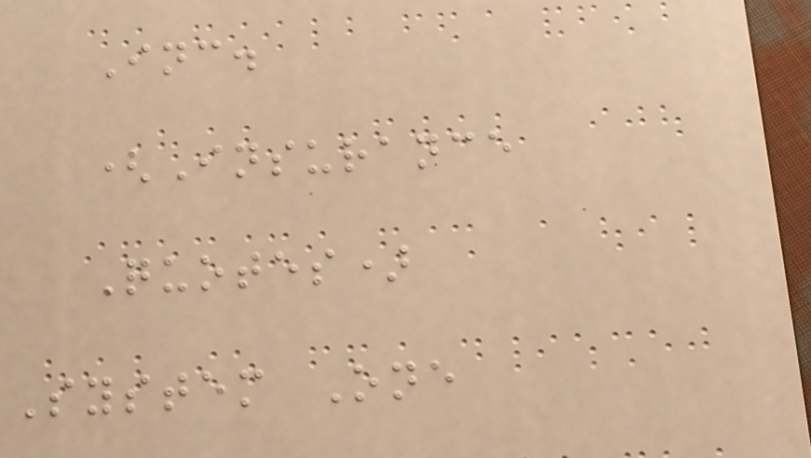Inc.
(Insurance
Quotes)
System One
